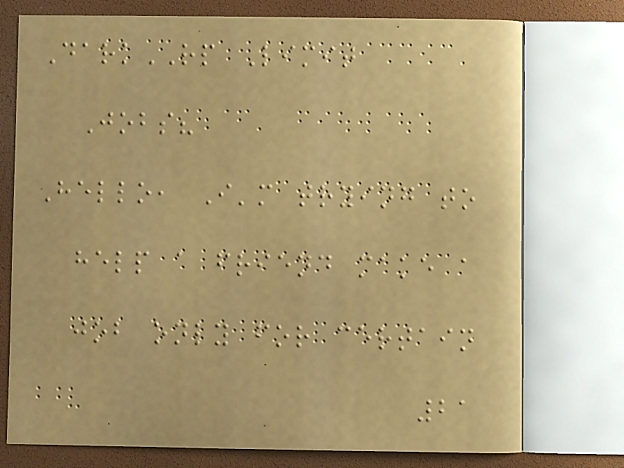DarkRP Limit
Jobs?
Hello, I'm trying to
help a friend make a
job only for certain
21
